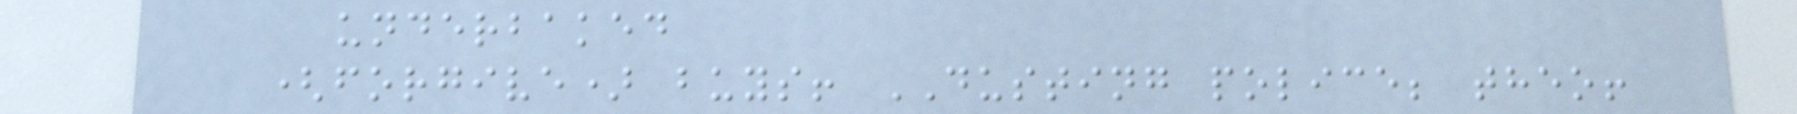underbaked
(forgive) buys! DUSTING police; theo!
